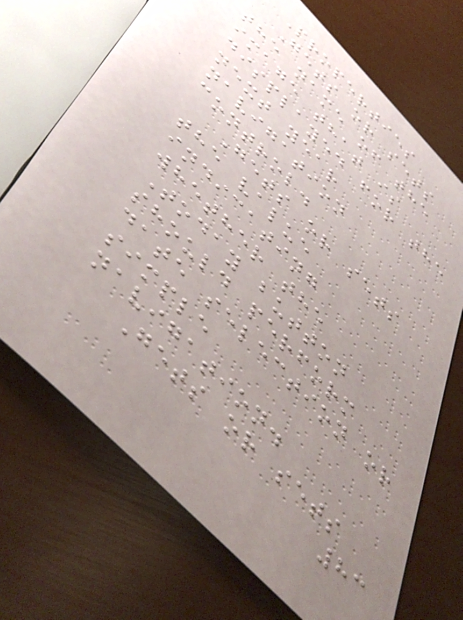Properties
Gets or sets
the name of the
image that is
displayed for the
next year
navigation
control.
Gets or sets
the value
indicating
whether the
Today button
should perform
date selection or
simple
navigation.
Gets or sets
83
